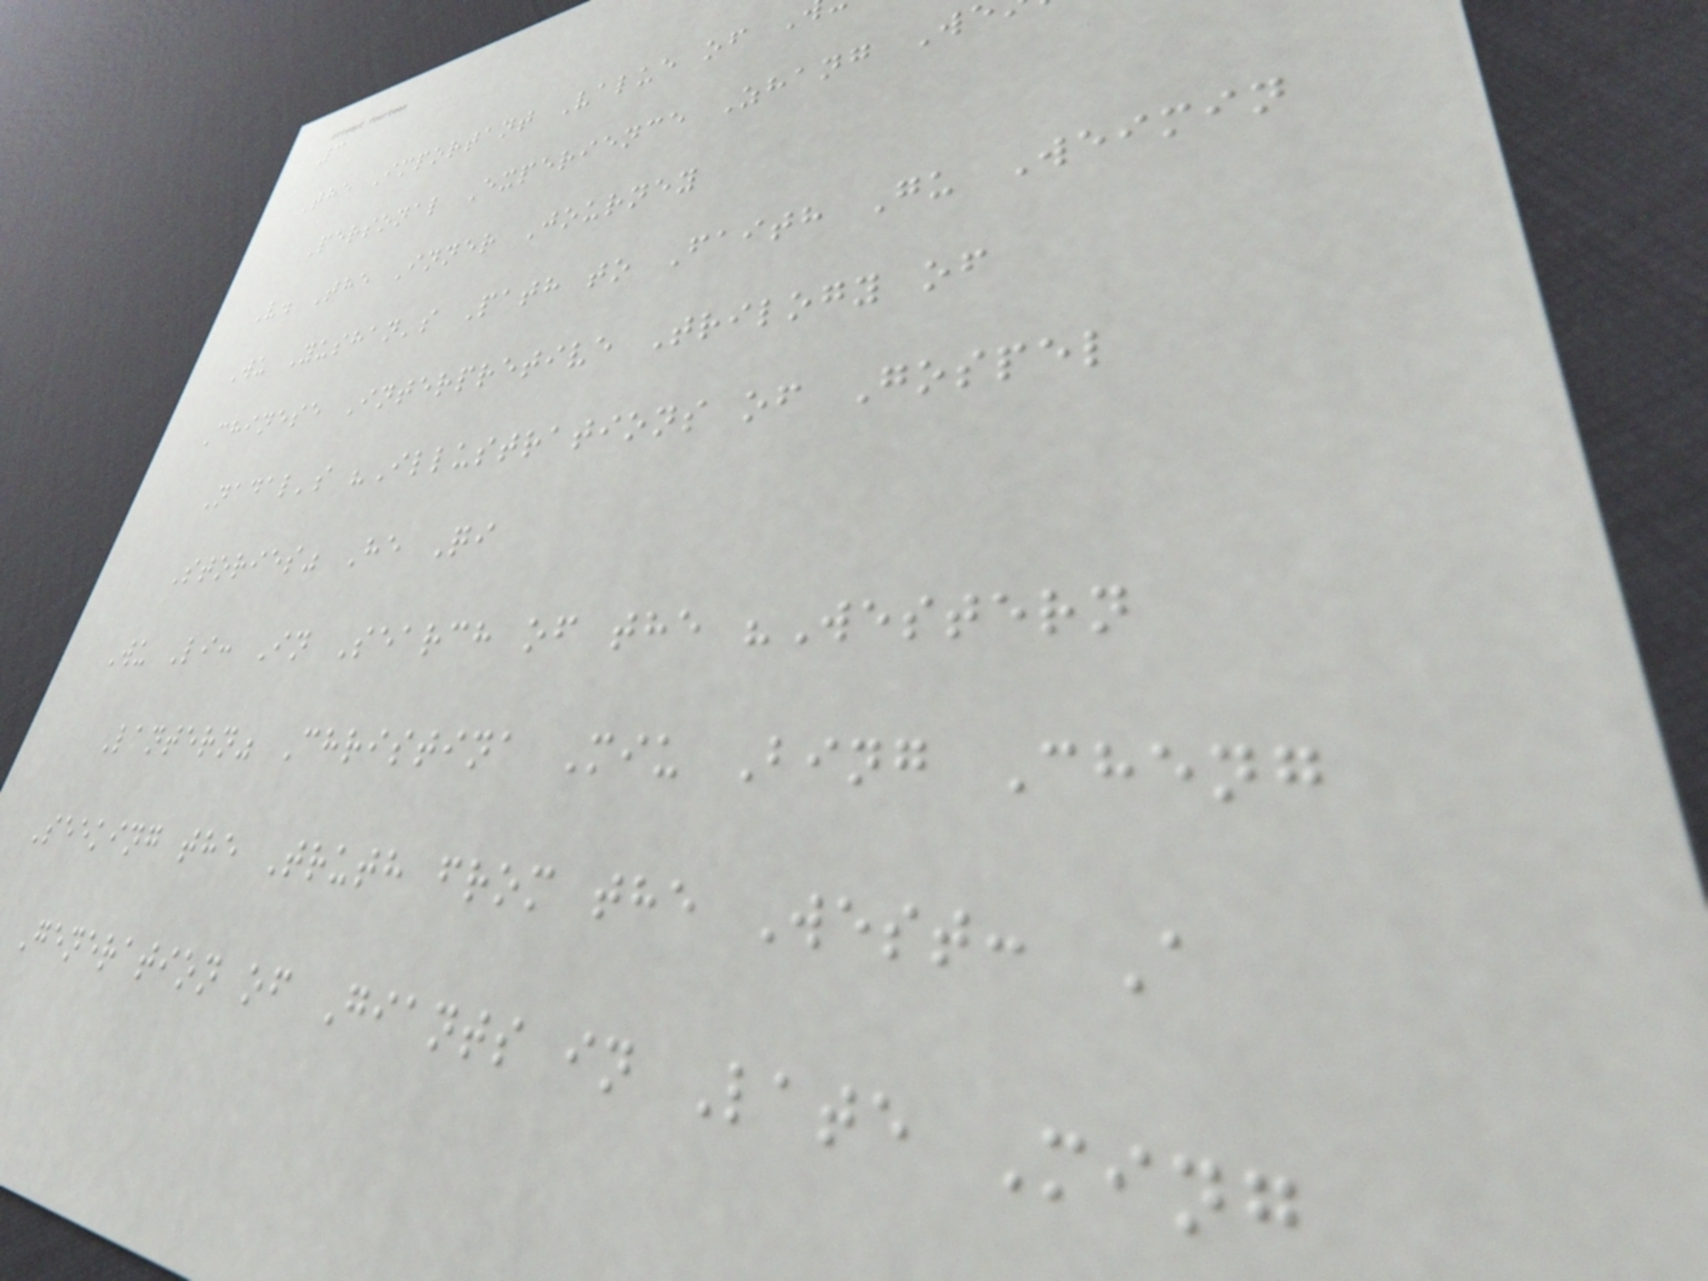3
The Important Value of
Personal Experience Zhang W
V. The Inner Journey
Wu Yushan's Path to Faith Gu Weimin
Chinese Interpretive Trilogy of
Nadal's "Illustrations of Gospel
Stories" He Qi
Wu Li: In Search of the "Western
Lantern" Christina Miu Bing Cheng
Seeking the Truth from the West: A
Generation of Giants in Late Ming
